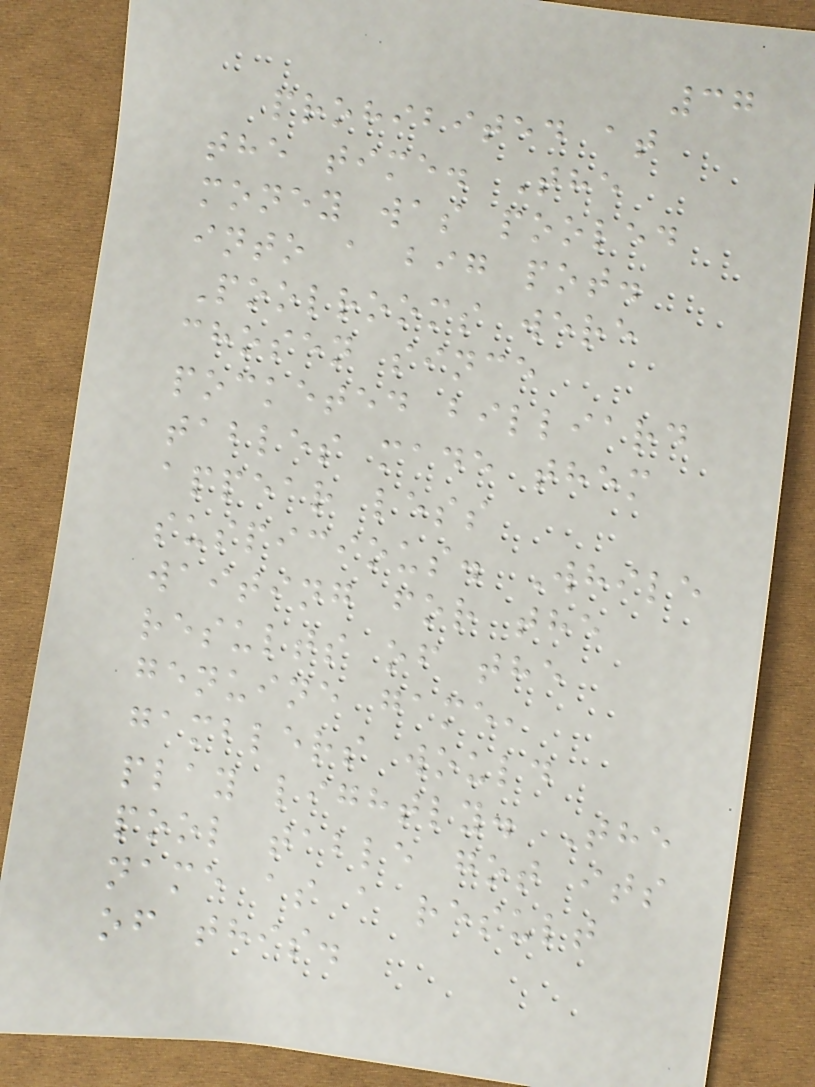37
prohibited at
the time. The
money was pooled
into a big pot.
Poolrooms were
chosen since
pocketed billiard
tables made them
appear less
suspicious. While
waiting for the
results of the
genuine game,
gamblers would
play lightly. The
pool table got its
name as a result
of this.
